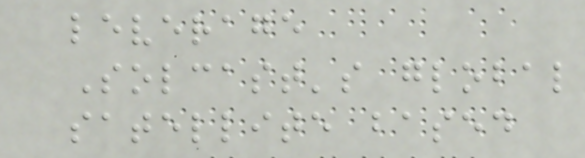leverage
Solcast's global
satellite based
